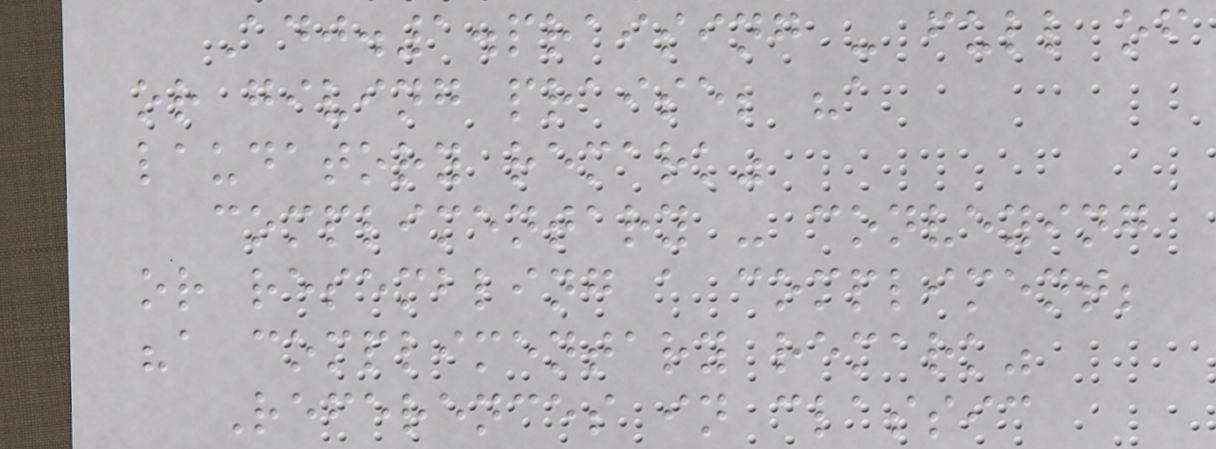Adj.1.praising - full of
or giving praise; "a
laudatory remark"
complimentary - conveying
or resembling a compliment;
"a complimentary remark"
References in classic
